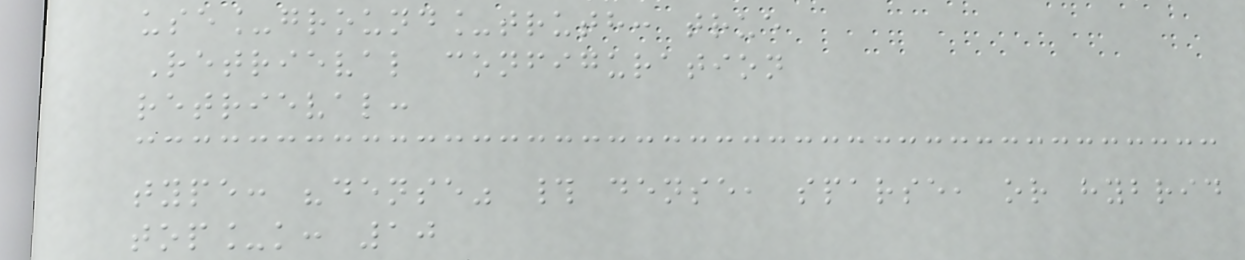use_ground_truth: true
Retrieval configuration
retrieval:
type: "dense" # dense, sparse, or hybrid
top_k: 10
